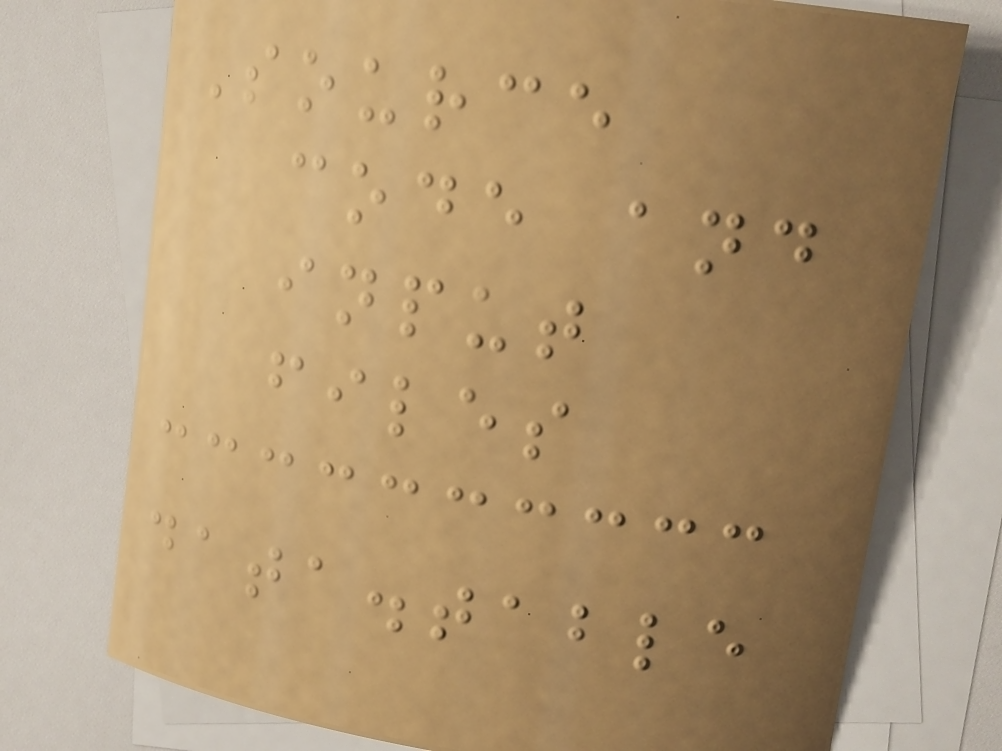Source
code and
input
files
data.table
